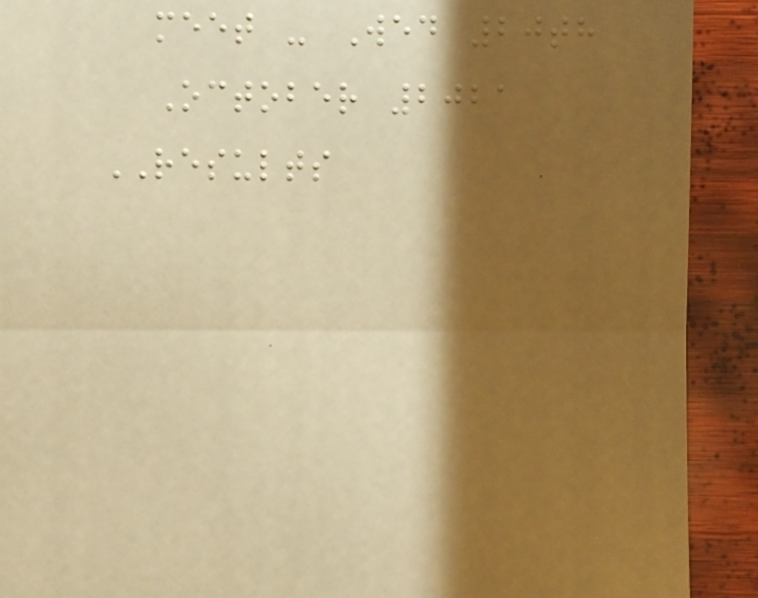meet - Wed 20th
October 2021
RESULTS
